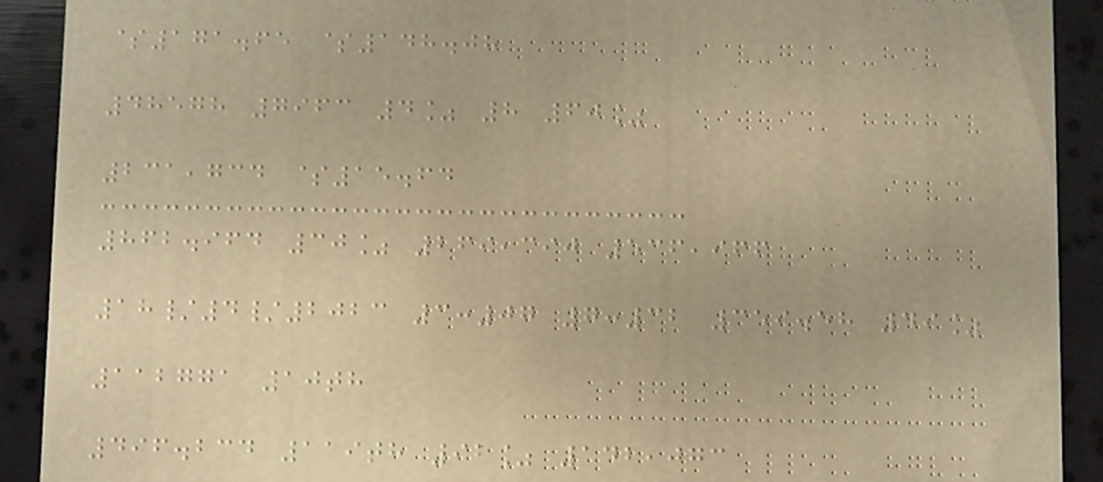$171.65 $148.08
48578 7963 4% 8 60%
231,734 $15.64
862.964 30% 269,390 536,966
18/4/2023 3:07 7:32 359.58 49%
112771 10th
496.234 119th 92% 142,073
